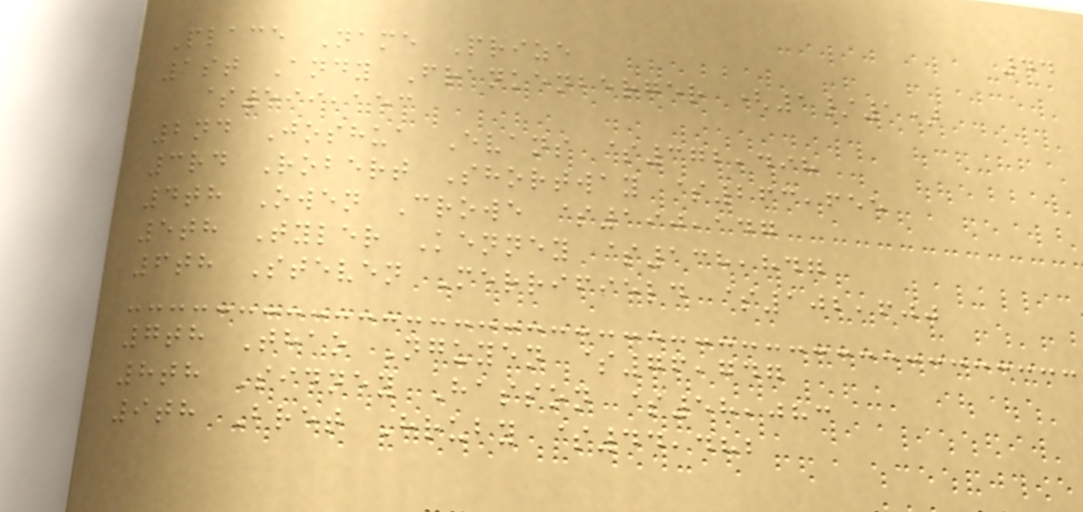44
Place Name Prize
1st Andy Frankenberger (1/1)
$599,153
2nd Joshua Evans $372,498
3rd Robert Shortway $263,655
4th Owen Crowe $190,147
5th Tyler Kenney $138,847
6th Steven Merrifield $102,600
7th Thao Nguyen $76,747
8th Sidney Hasson $58,083
9th Bret Hruby $44,482
